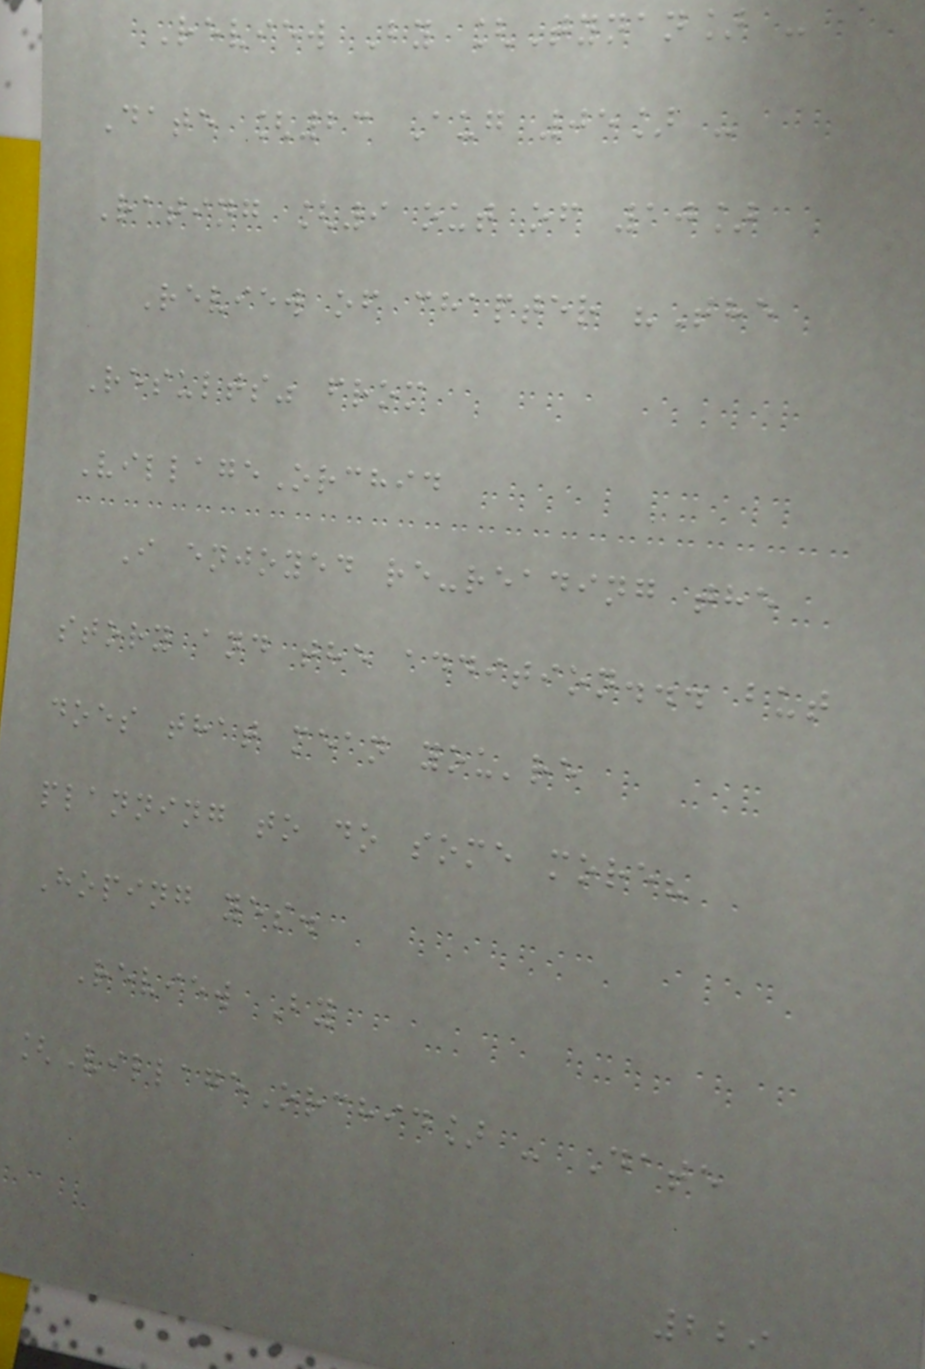Review By [Tynan] -
Date [23 Aug 05] -
Rating [9 out of 10]
Review of chapter "The
Results" from
VillageOrchid
I enjoyed re-reading the
story and the addition... but
does that mean you're
planning to do some more?
Hoping yes.
Review By
[VillageOrchid] - Date
229
